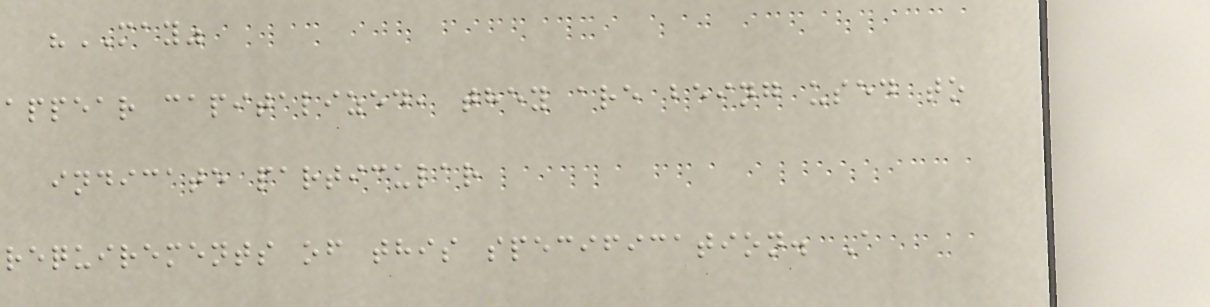"MAY"
appear capitalized, they are being used to
indicate particular
requirements of this specification. A
